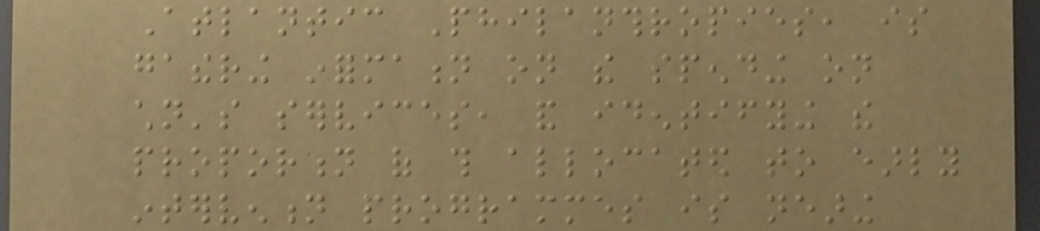Atlantic Philanthropies, is
gathering information on the spending on
children's services, and identifying the
proportion of this allocated to early
intervention programmes is nearing
